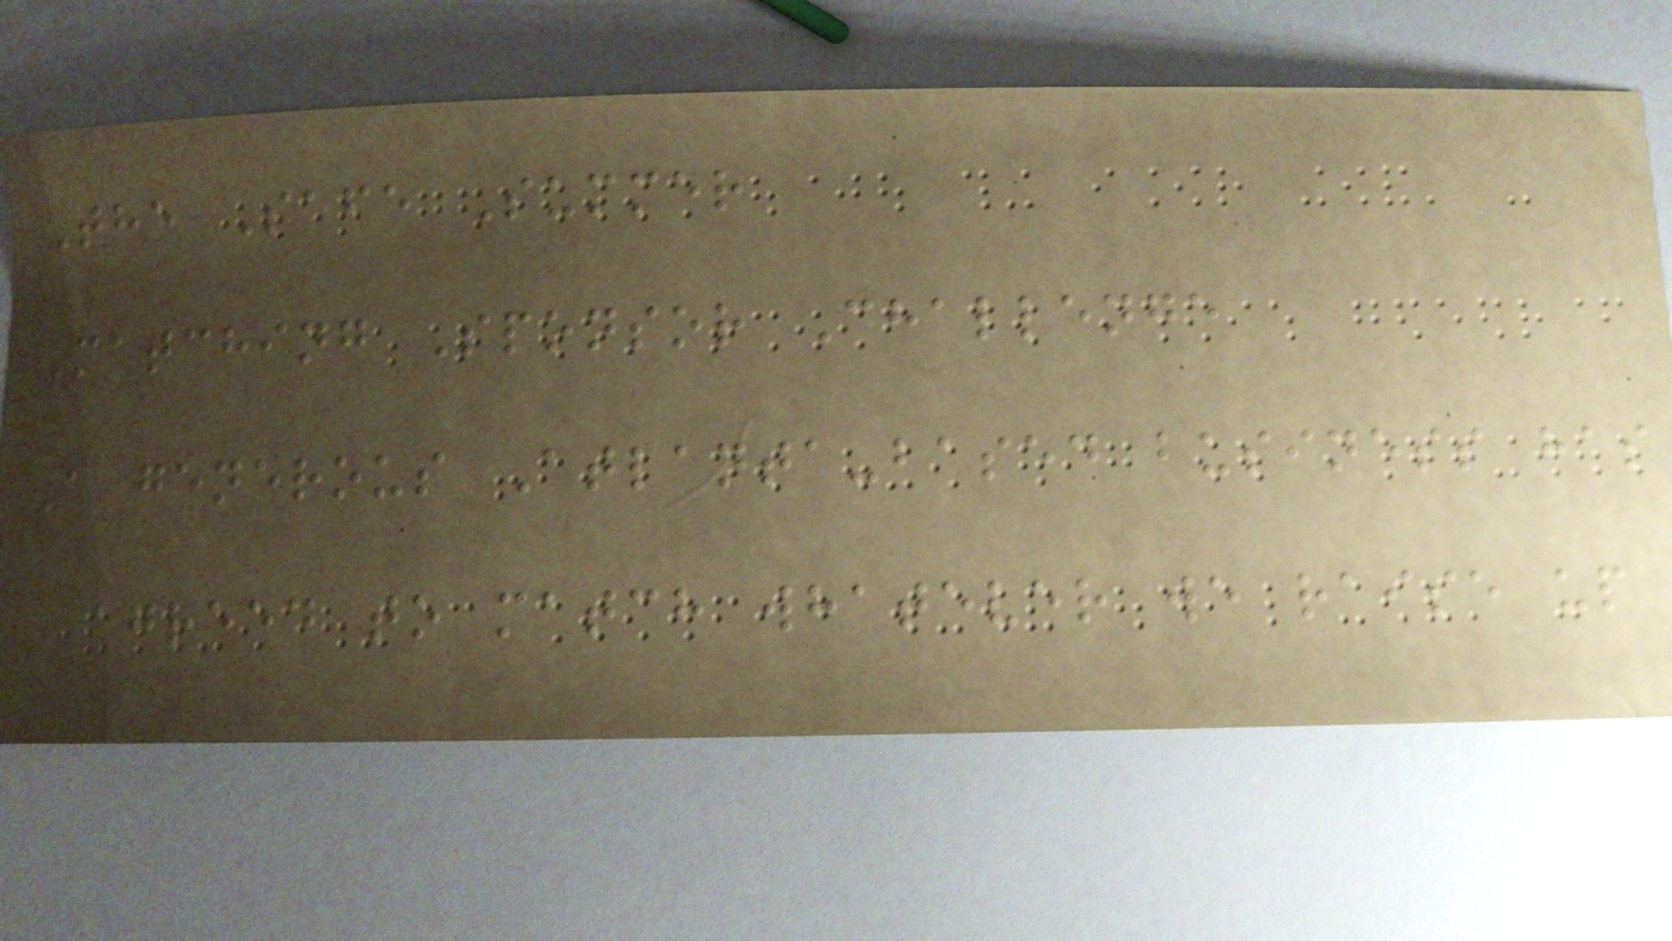The Safe Summer
Matching Sponsor Challenge
A generous Atlanta-based business has
agreed to match whatever we raise up
